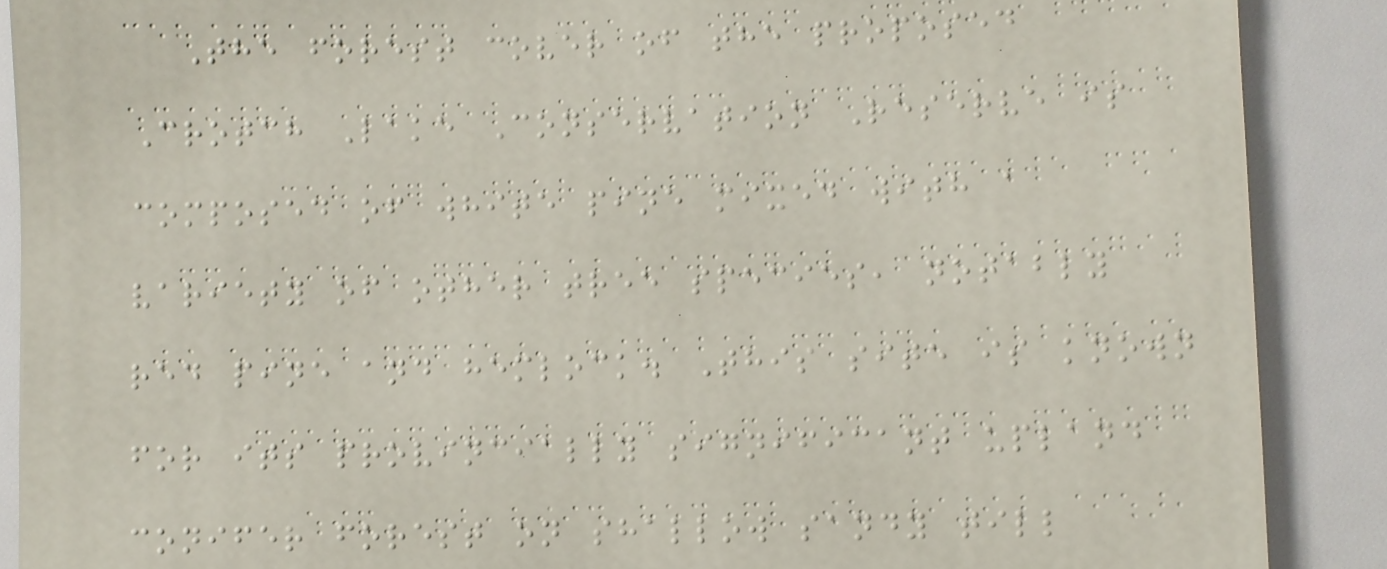The forest cover of the proposed
Crotch Lake Conservation Reserve is
composed of white pine mixed with a
variety of other tree species, notably
red pine and hemlock. This site is known
for its provincially significant upland
conifer forest on shallow sandy till
